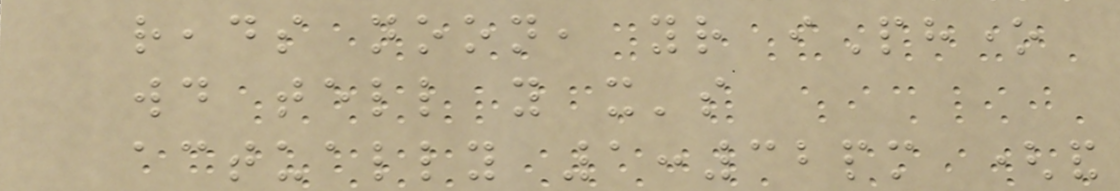reads noon, your iPhone
would tell you it's
actually 1:32pm (and
